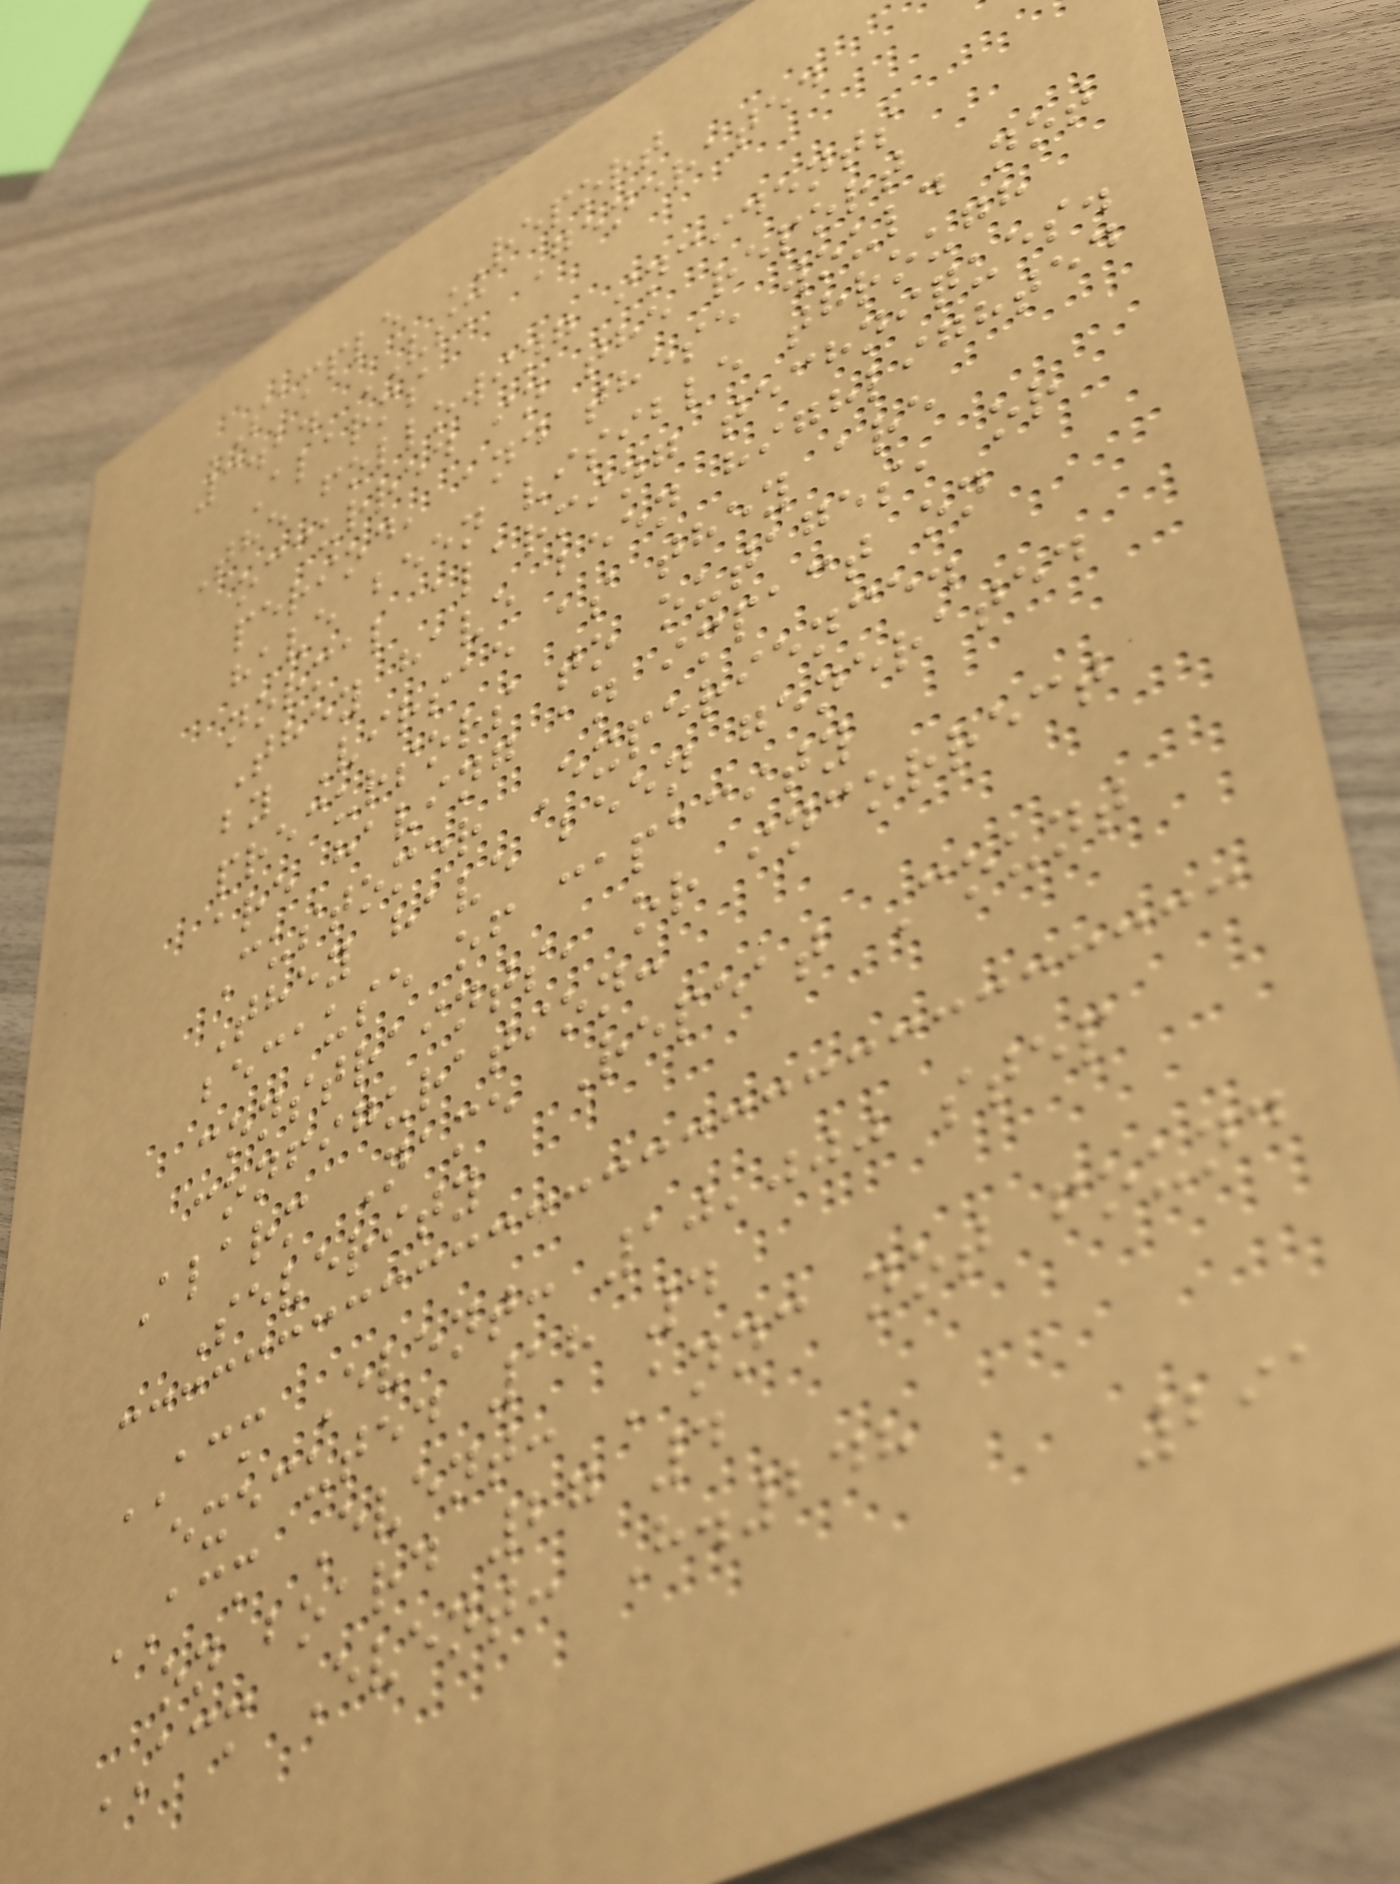SAMPLE REPORT
3.2. VSM Generated
Alarms
The following incidents
occurred in the report
period, and these would not
have been visible through
normal alarming techniques.
They have been highlighted
by Virsae as they are
precursors to outages, or
are having an impact on
Customer Experience.
They have been generated
because of capacity
constraints, or incorrect
configuration:
Alarm Name Repeat Count
Severity
ACM Event: 10,000 step
executed 18 4
ACM Event: Annc not found
on board 27 4
ACM Event: H.248
291
